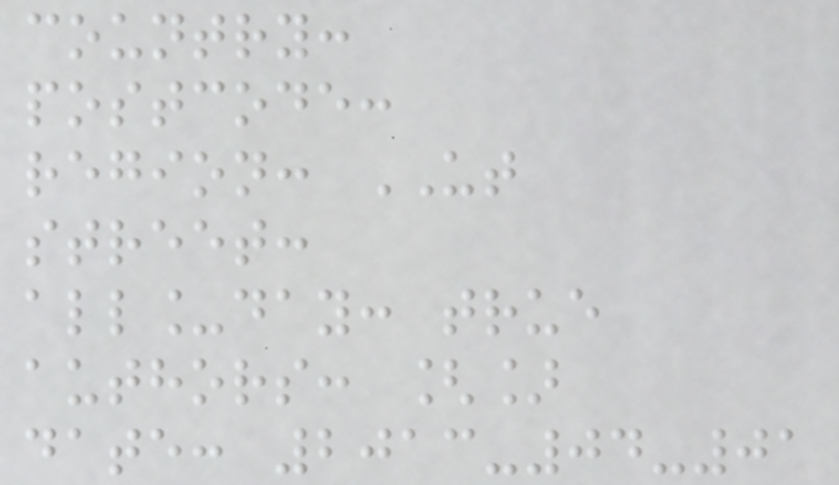country:
postcode:
region: UT
street:
all_day: true
authors: []
date: 2013-04-01
